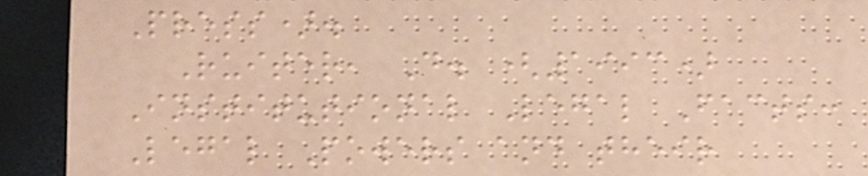Press).
Ruiter, D. (1993)
Institutional Legal Facts:
Legal Powers and their
